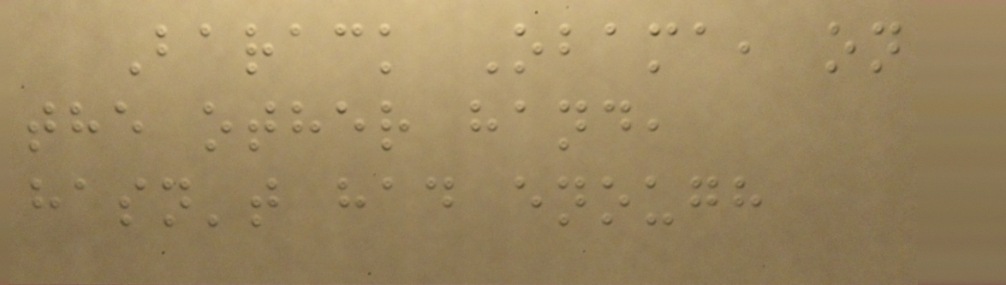Barack Obama, on
the other hand,
hasn't had enough
